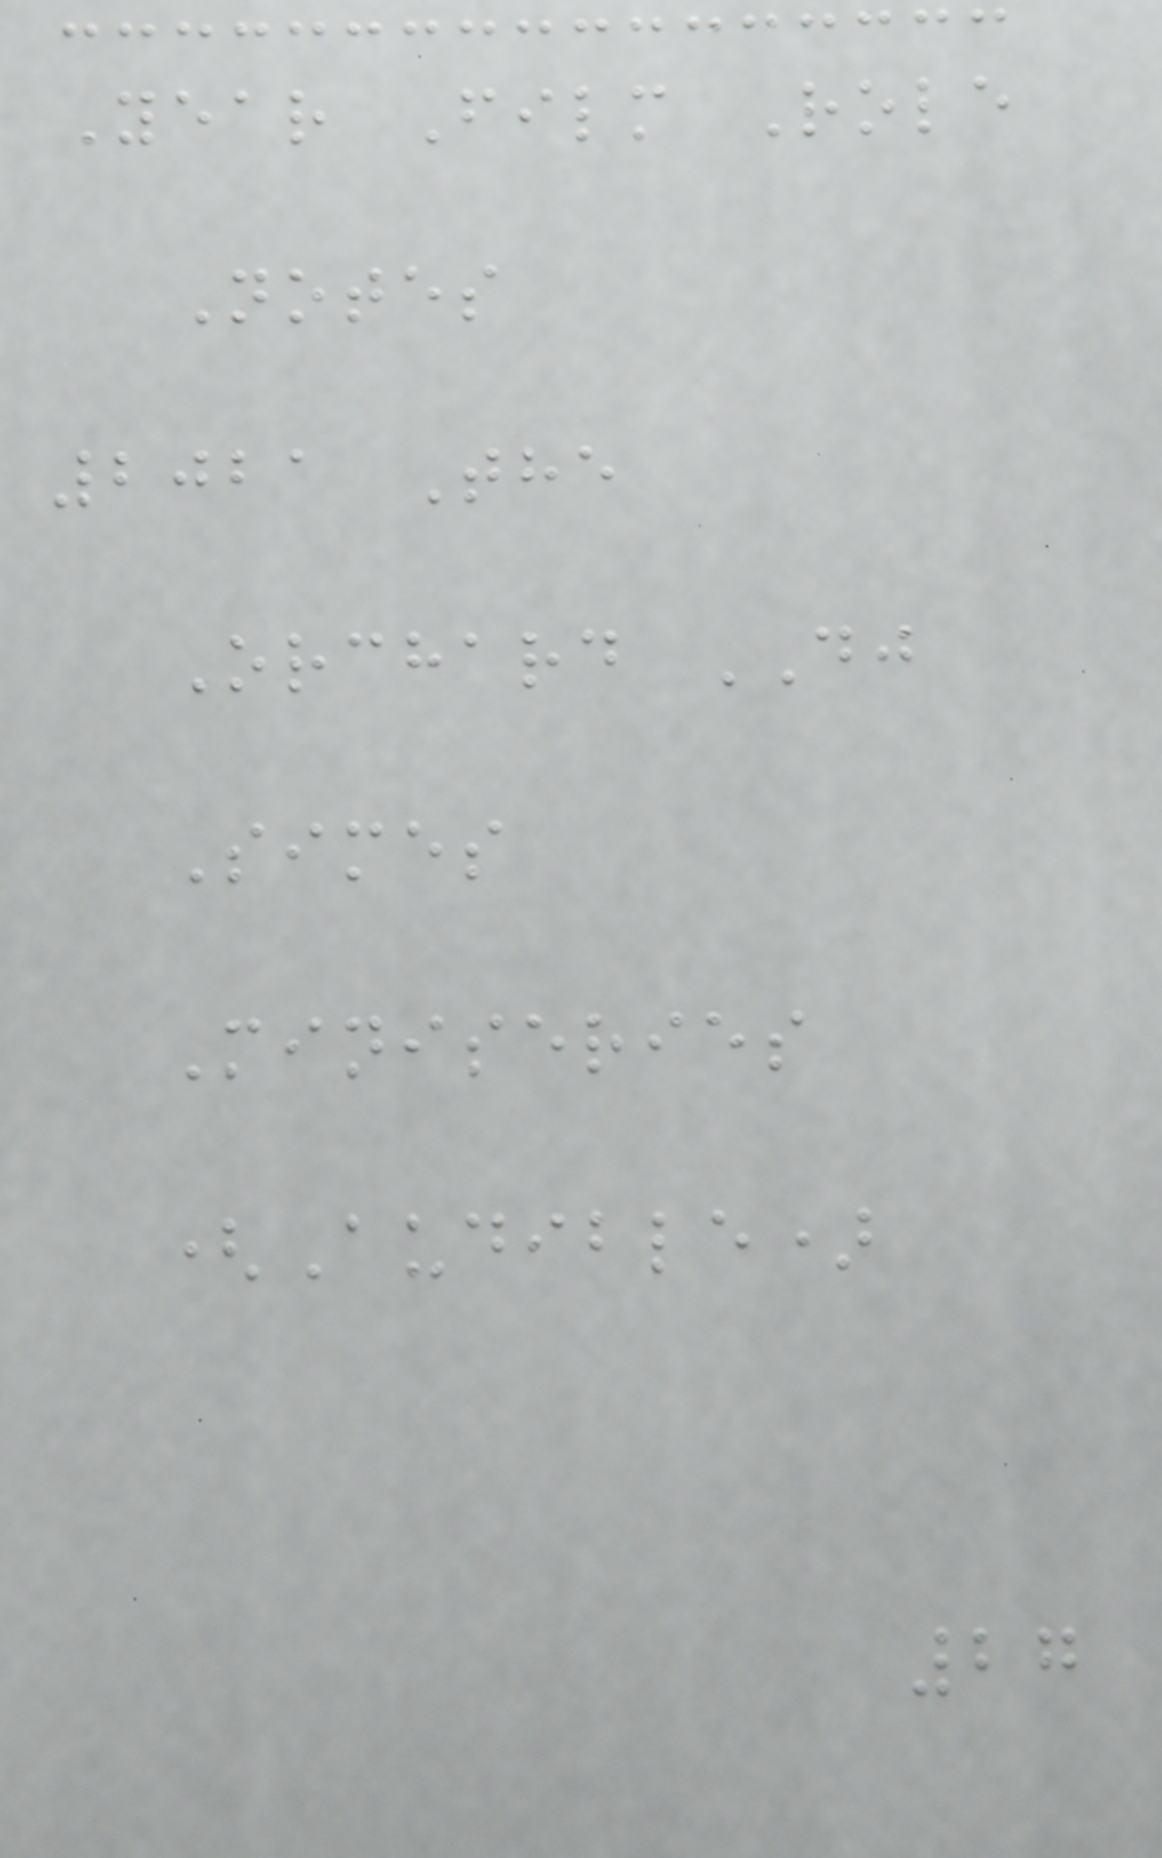Year Film Role
Notes
2021 The
Orchard DJ
Simes
Miniseries
(Audible)
27
